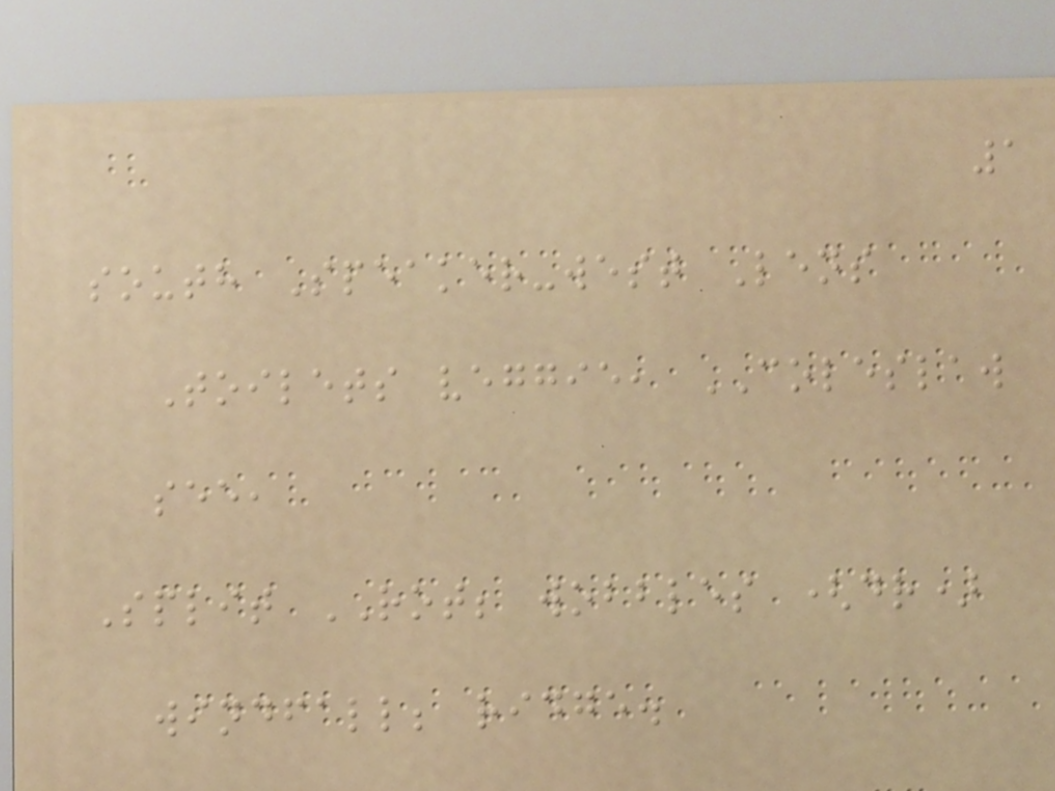1
south Speaker-west Lens
Toilets veggie, COLESLAW
see,
Split ROT; wobbles (dr)
windfall; ridge.
